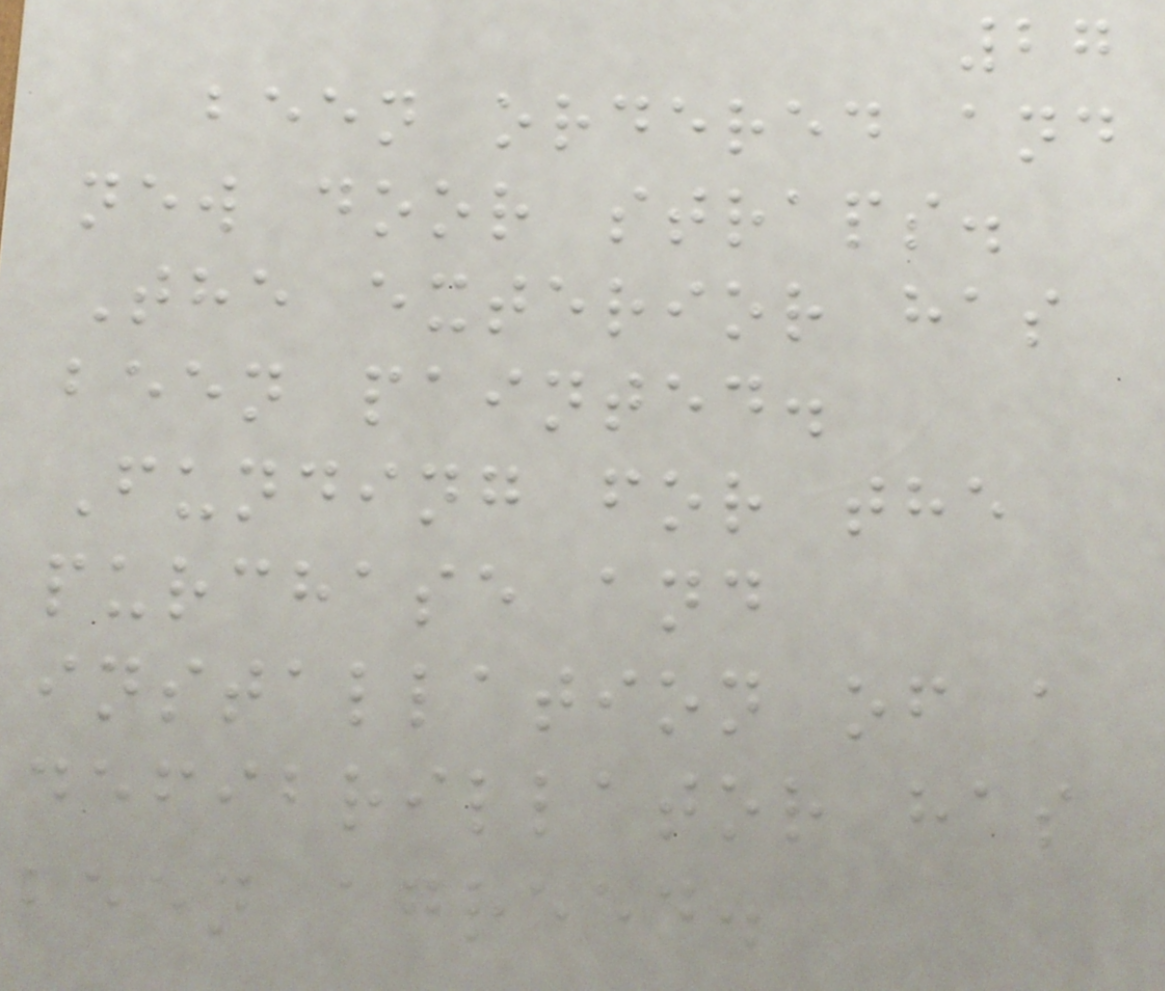27
been ordered and
new door straps.
The exterior has
been painted.
Funding for the
purchase and
installation of a
defibrillator has
been agreed.
